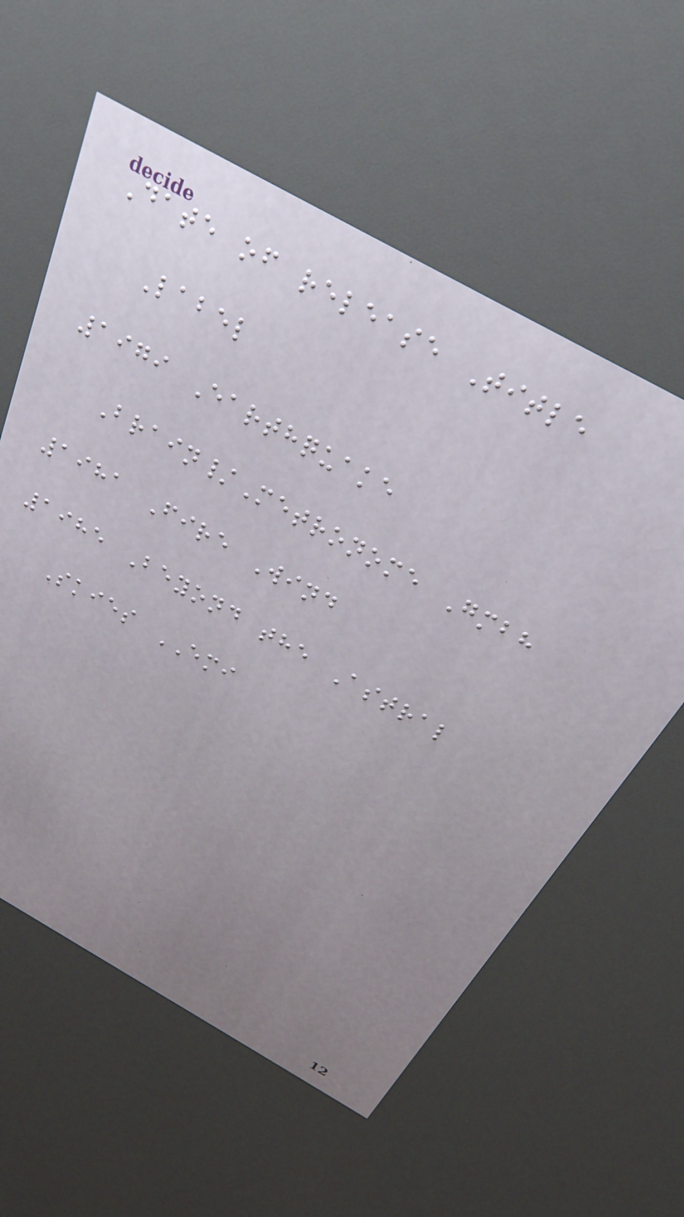Date of release Title
Label
1979 Earthquake
Brain/Metronome Gmbh
1981 Fire Wind
1985 Beyond the Astral
Skies EMI
